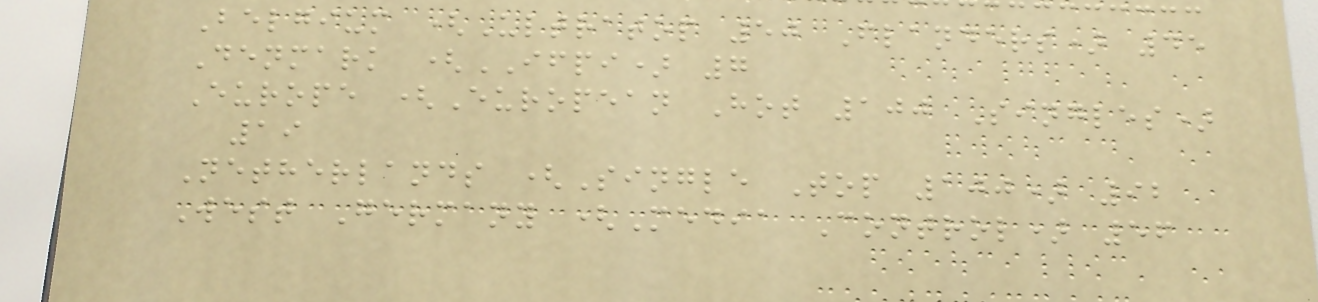Belgium (Ultratop 50 Flanders) 45
Denmark (IFPI) 7
Europe (European Hot 100 Singles)
19
Netherlands (Single Top 100) 92
West Germany (Media Control) 56
